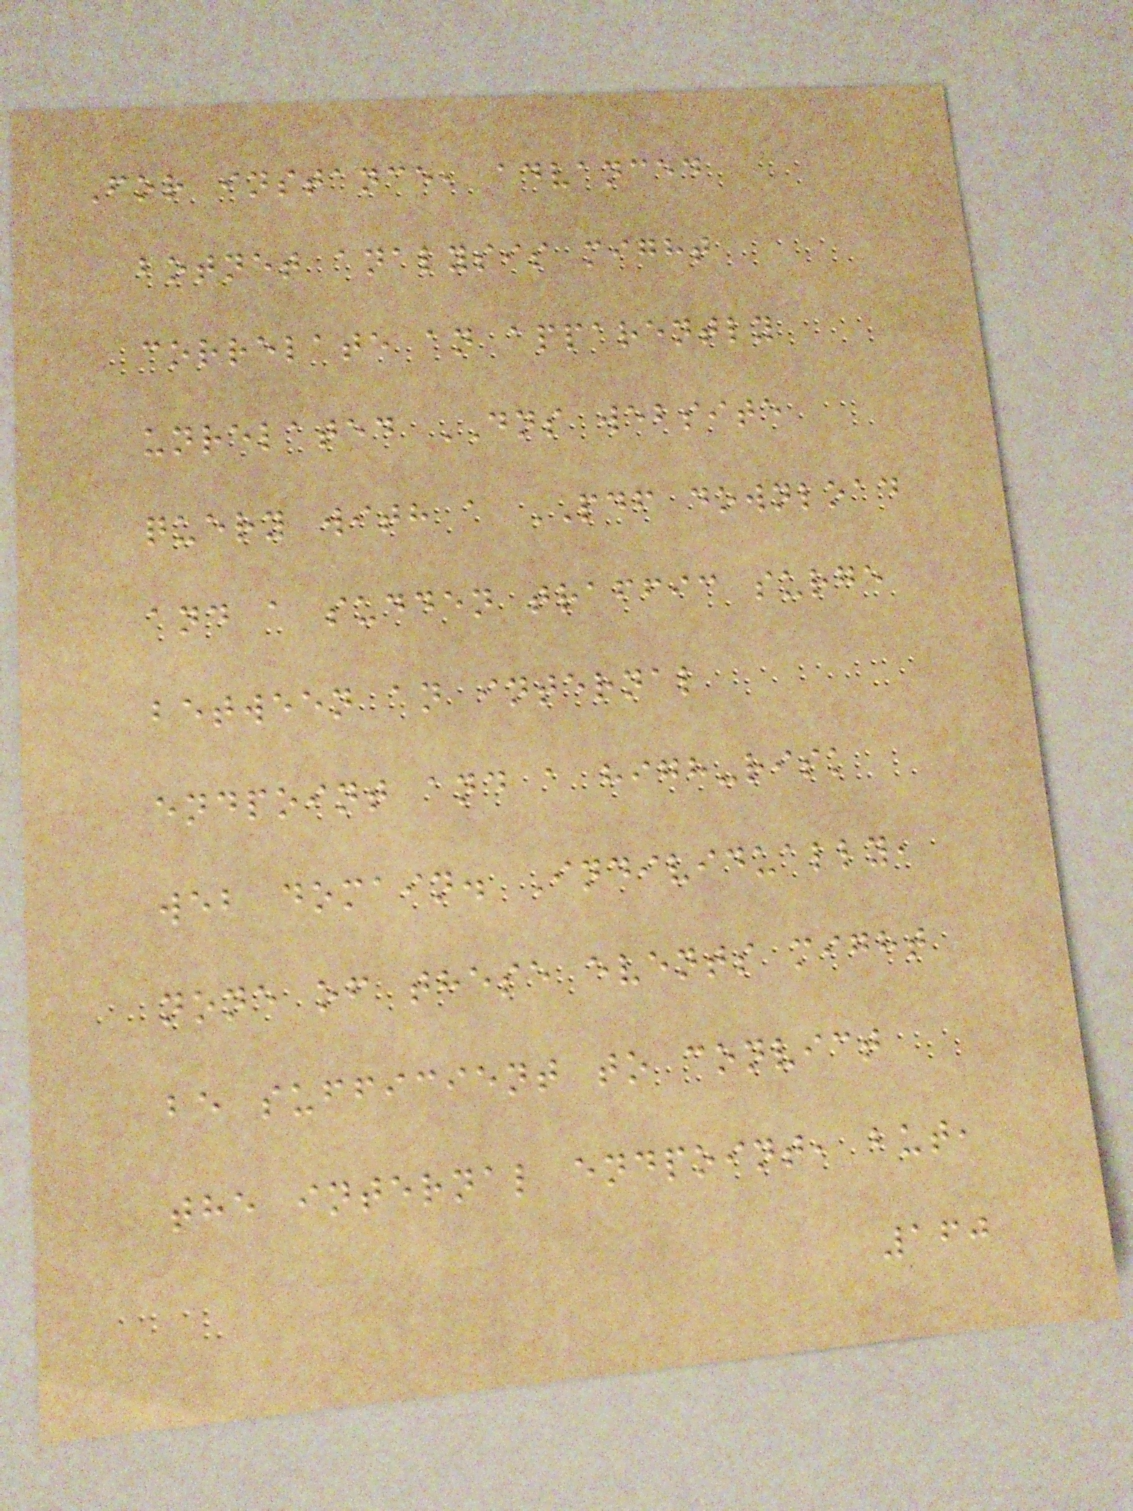For instance, advanced
botnet analysis might
correlate an apparently
unrelated DNS website
query with a PDF download
and a sudden traffic surge
between an internal
endpoint and a high-risk
web domain. Individually,
none of these events might
be sufficient to convict
the internal endpoint, but,
160
